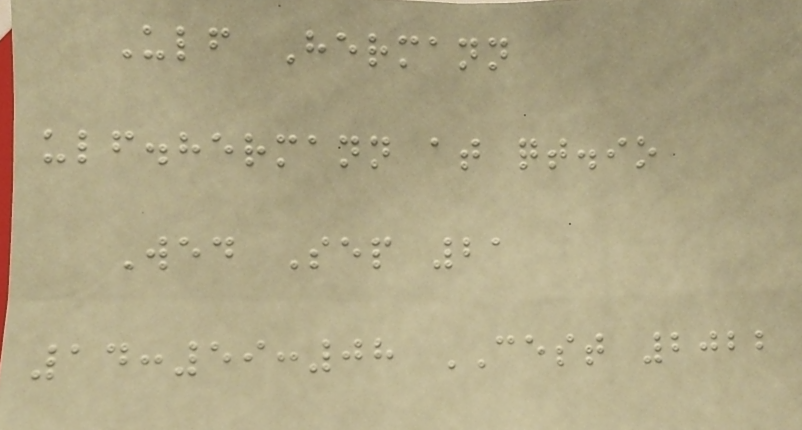Ulf Hermann
ulf.hermann at qt.io
Wed Sep 21
14:59:08 CEST 2022
